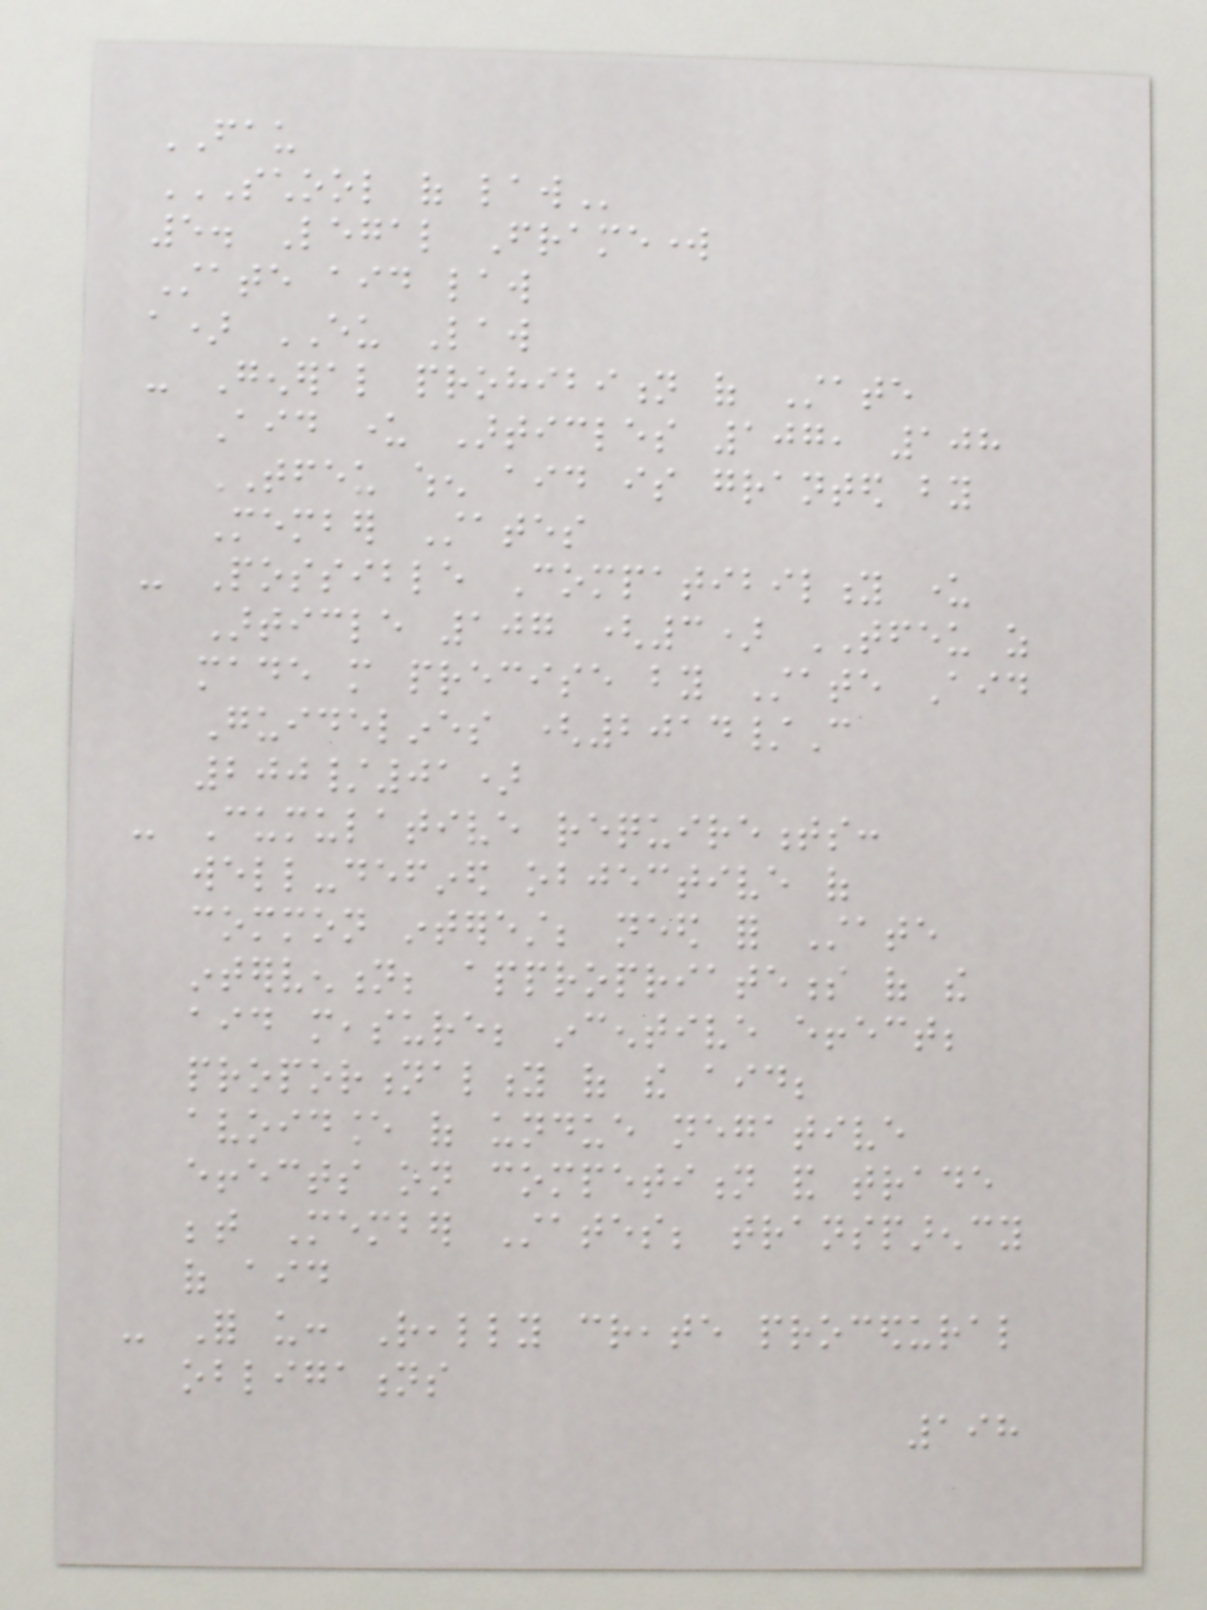FAU
SCHOOL OF LAW
5. Legal Framework
State aid law
a) EU Law
- General prohibition of State
Aid under Articles 107, 108
TFEU when aid is granted by
Member States
- Possible Compatibility under
Article 107 (3) TFEU as
made more precise by State Aid
Guidelines (2014/C
200/01)
- Cumulative requirements:
well-defined objective of
common interest; need for State
intervention; appropriateness of the
aid measure; incentive effect;
proportionality of the aid;
avoidance of undue negative
effects on competition and trade
between Member States; transparency
of aid
- For us: Really create procedural
obligations
198
